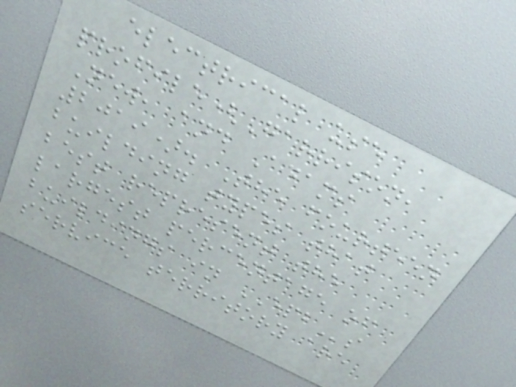electrical use
profile(Garrison,
New, and Adams
2019). The fourteen
building types that
best represent the
largest percentage of
buildings in EPBs
service territory are
